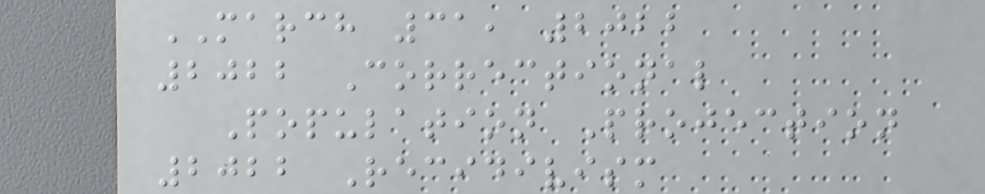MARCH 31, 2022
2022 Correctional
Population Projection
2022 Recidivism
